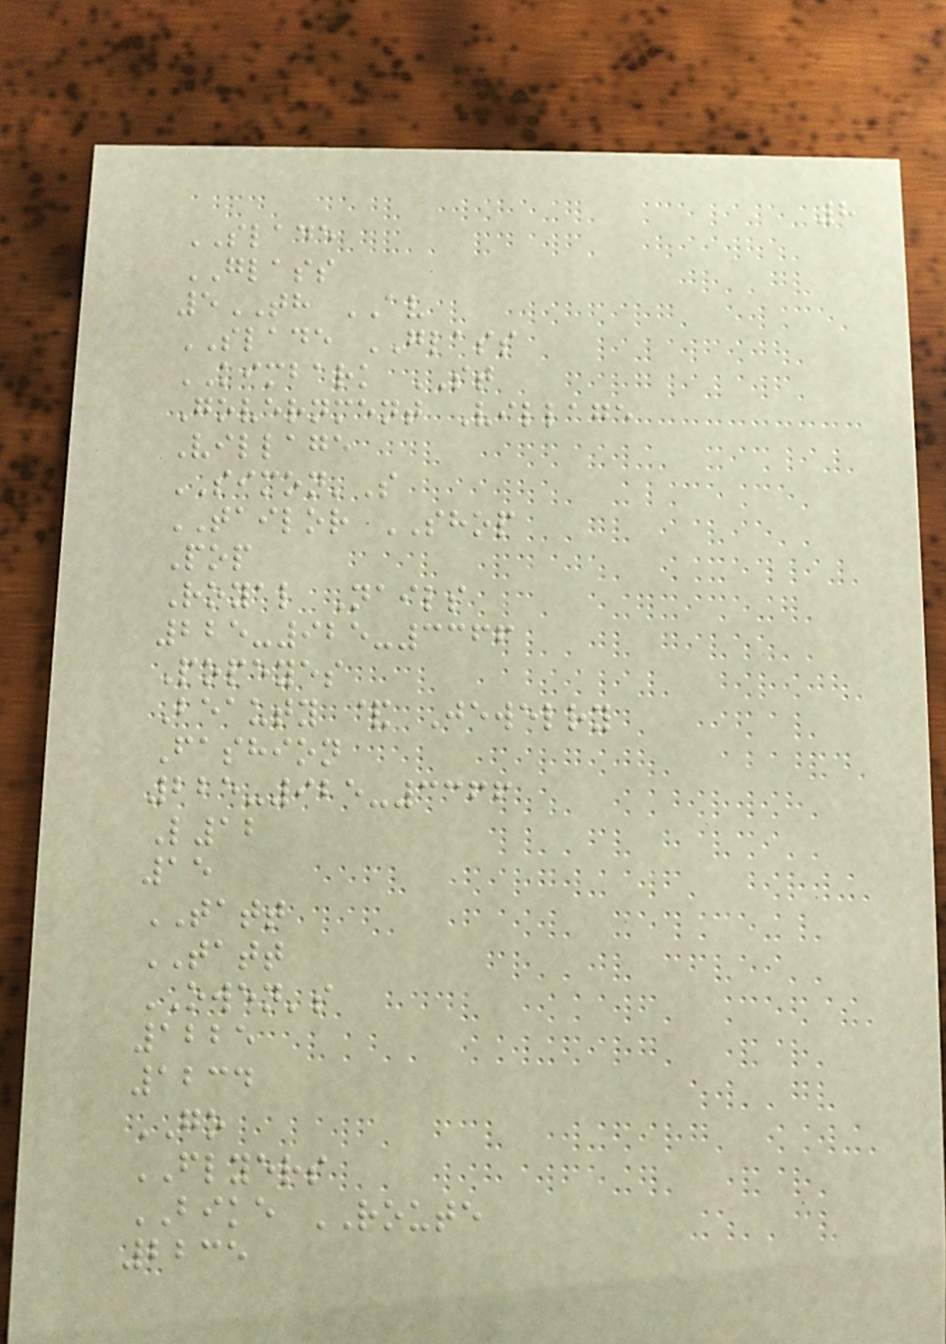8
SLADE
GLASS
5TH AV
SLADE GLASS
KIMBARK ST
Government Village
Village
SIMON'S
TAILOR SHOP
Pop
Royal Nails
225-925-3366
Popeyes
Beauty & Jewelry
Fashion
225-925-3366
L12
15
TATT
TATT
OWEN's
1225
1234
GO
FLYERS
BIKE ROUTE
2235
